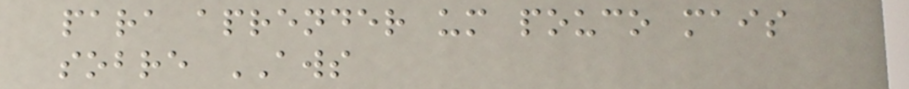para aprender um pouco mais
sobre AWS
